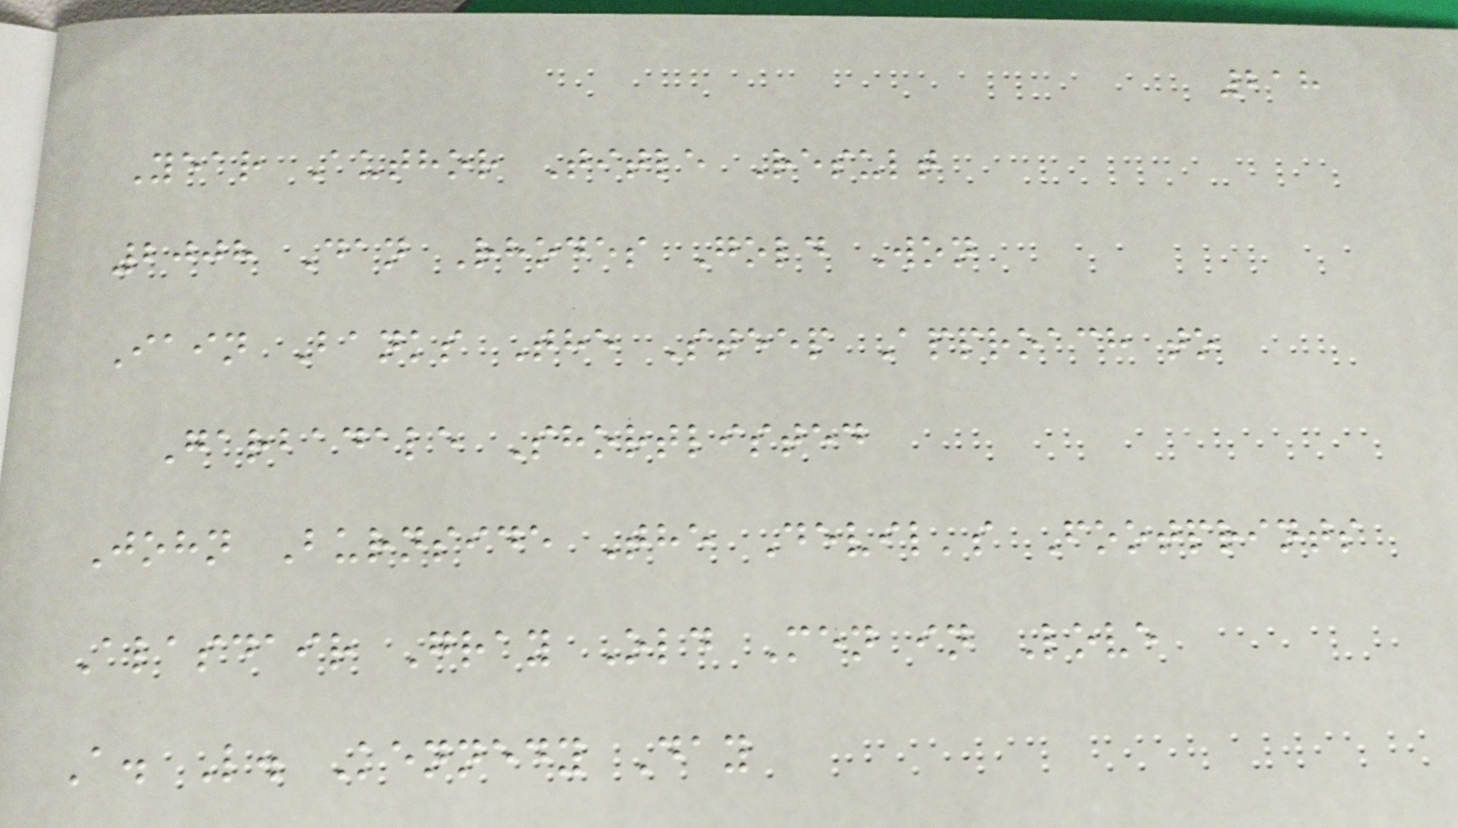218
Year Author Title Result
2008 Dan Rhodes Gold Won
Iain Banks The Steep Approach to
Garbadale Shortlisted
John Burnside The Devil's Footprints
Alasdair Gray Old Men in Love
A. L. Kennedy Day
